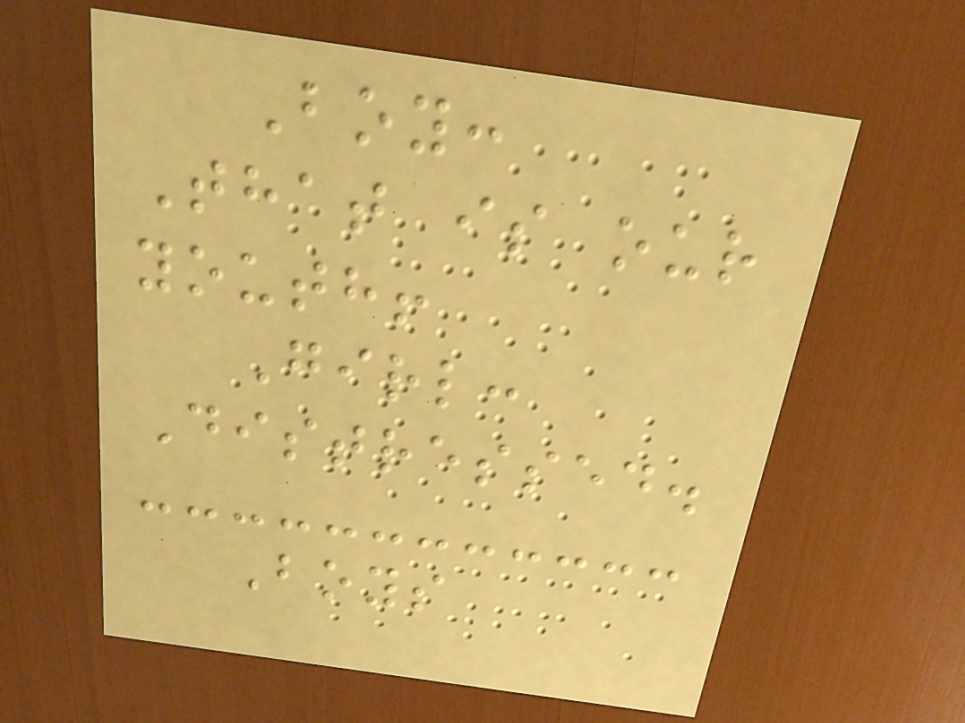Boy:
That is our
youth!
Girl:
Distressed.
Boys
